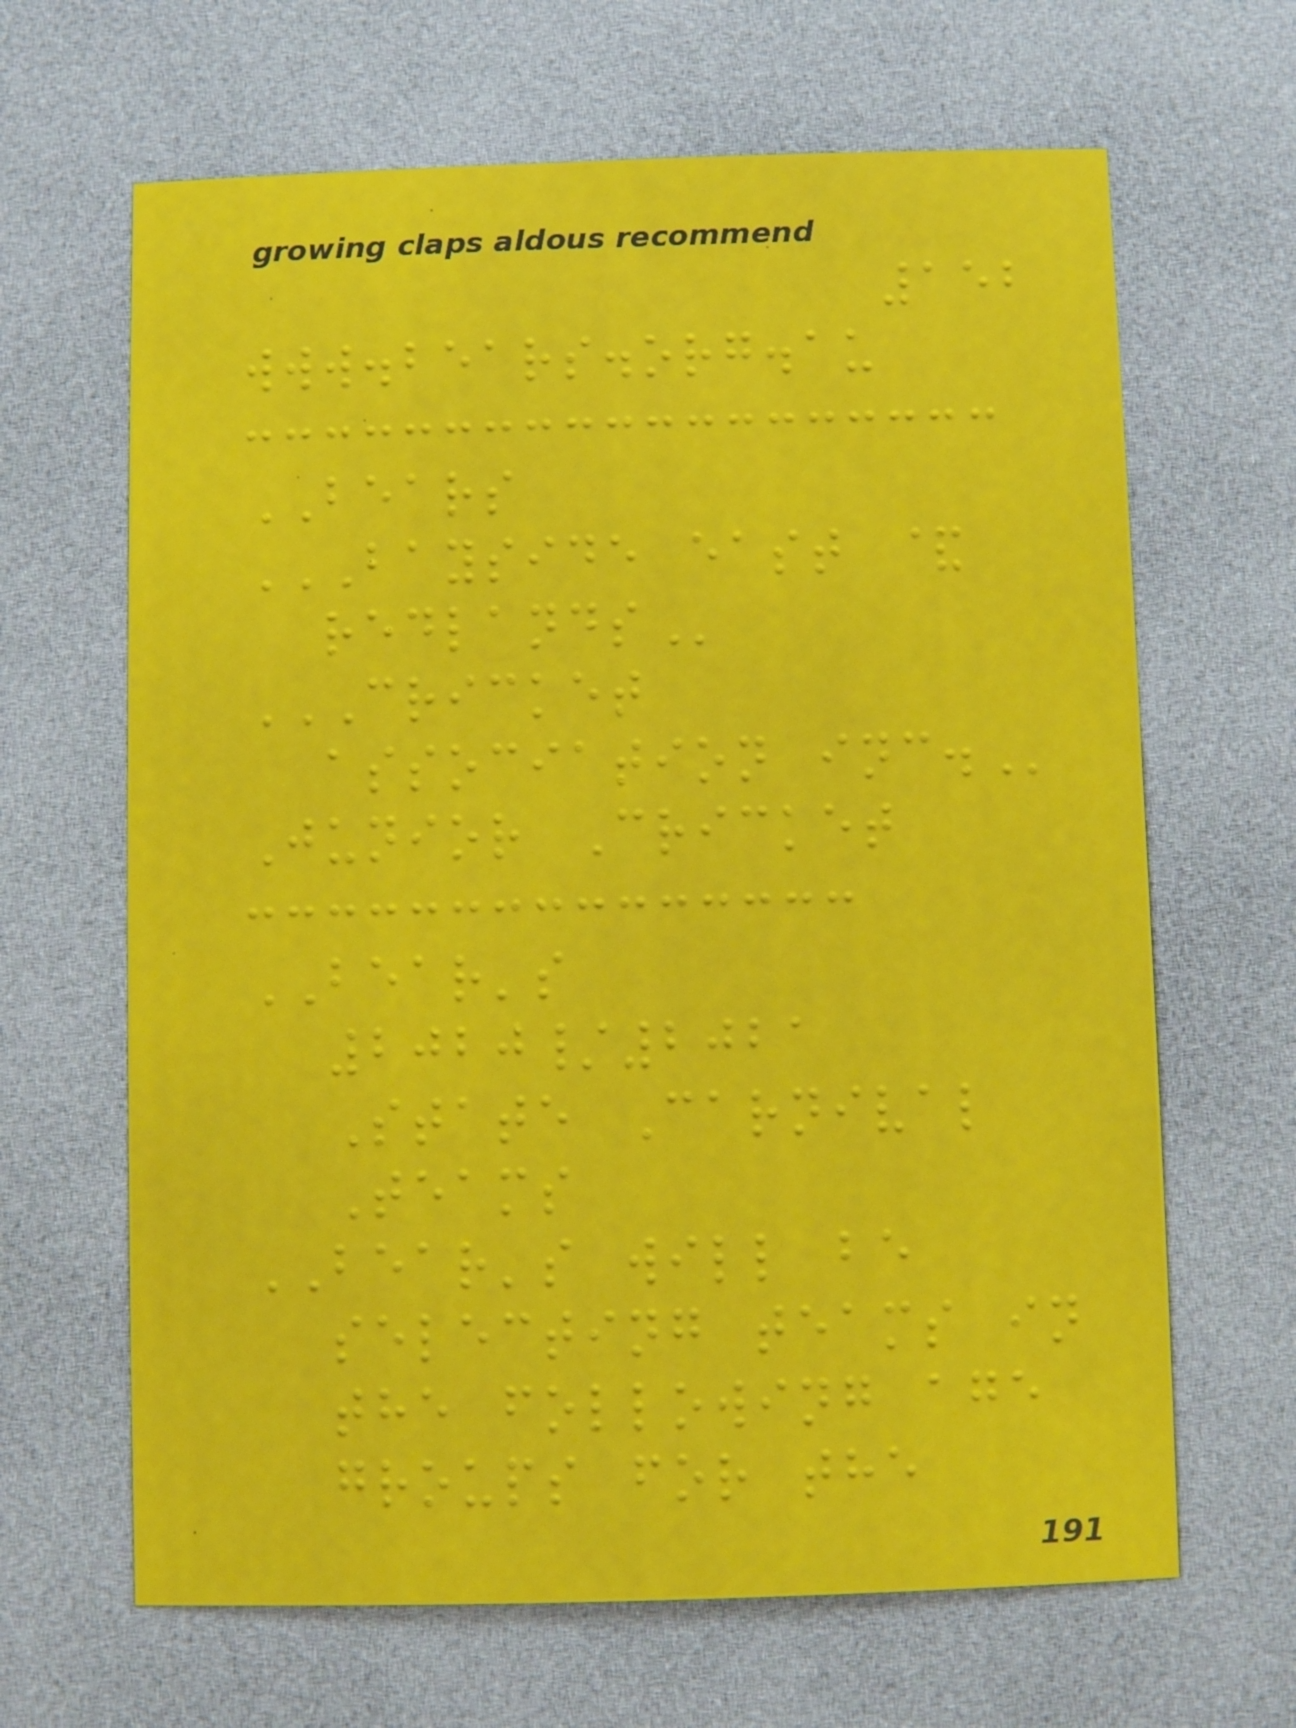152
www.bears.org.au
BEARS
BAYSIDE EAST &
REDLANDS
CRICKET
ASSOCIATION INC.
Junior Cricket
BEAR's
2020/2021
State Carnival
Teams
BEAR's will be
selecting teams in
the following age
groups for the
